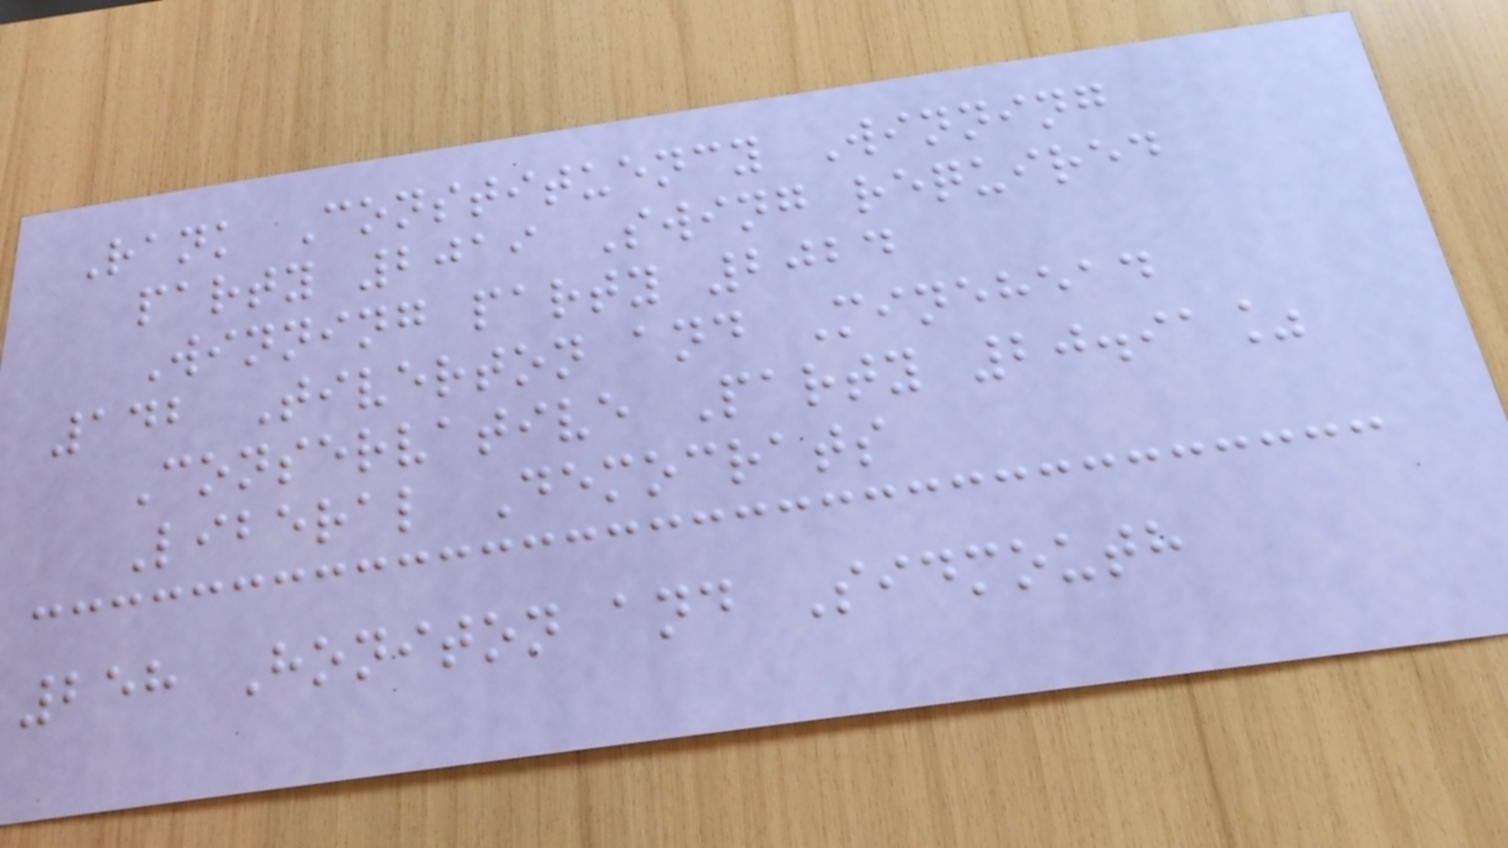Rank Constituency Winning
party 2019 Swing required
Winning party 2024
142 Tiverton and Minehead
Conservative Party 20.91%
Liberal Democrats
258 Honiton and Sidmouth
